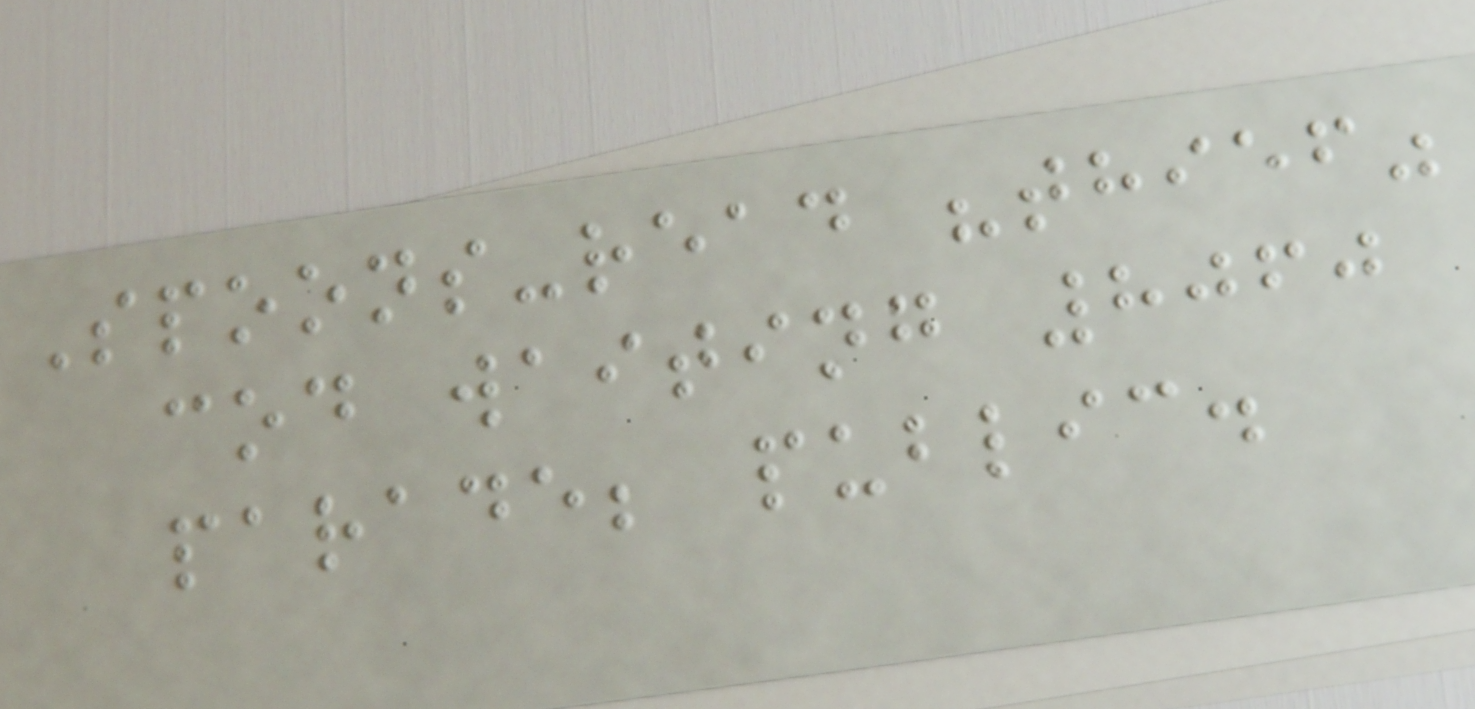Spoons-read "thief"
cod waiting 8060
parade; public.
